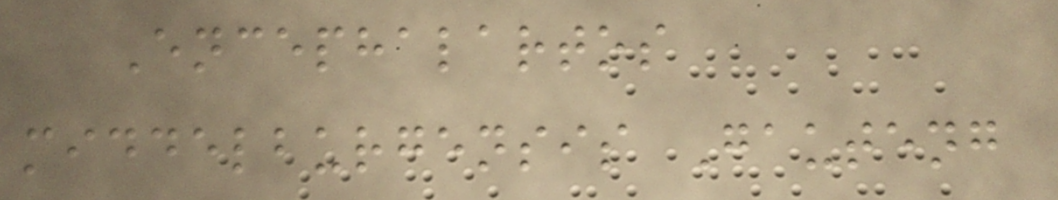Encephalartos
middelburgensis Gauteng
